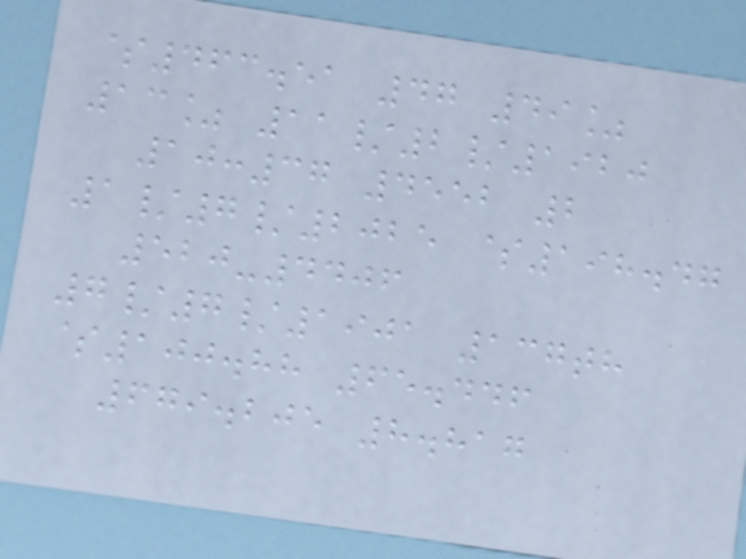$463.51 47 49%
13% 11/2/1920
10:37 4552 2
1/7/2025 $198.47
520-4406
7/7/1901 137th
$100.88 65.446
679.205 8.817
